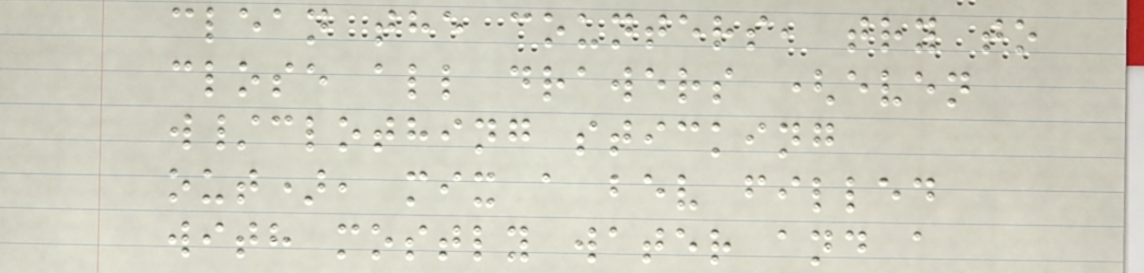clean the counters, try to
close all drawers (even
w/clothing sticking
out), mix a bev filled
with mostly water and a
